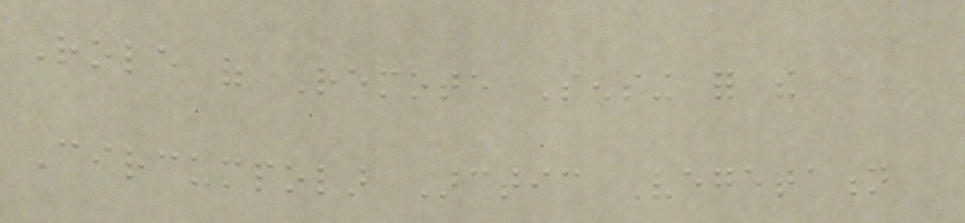Role of Remote Sensing for the
Circumpolar Arctic Vegetation
